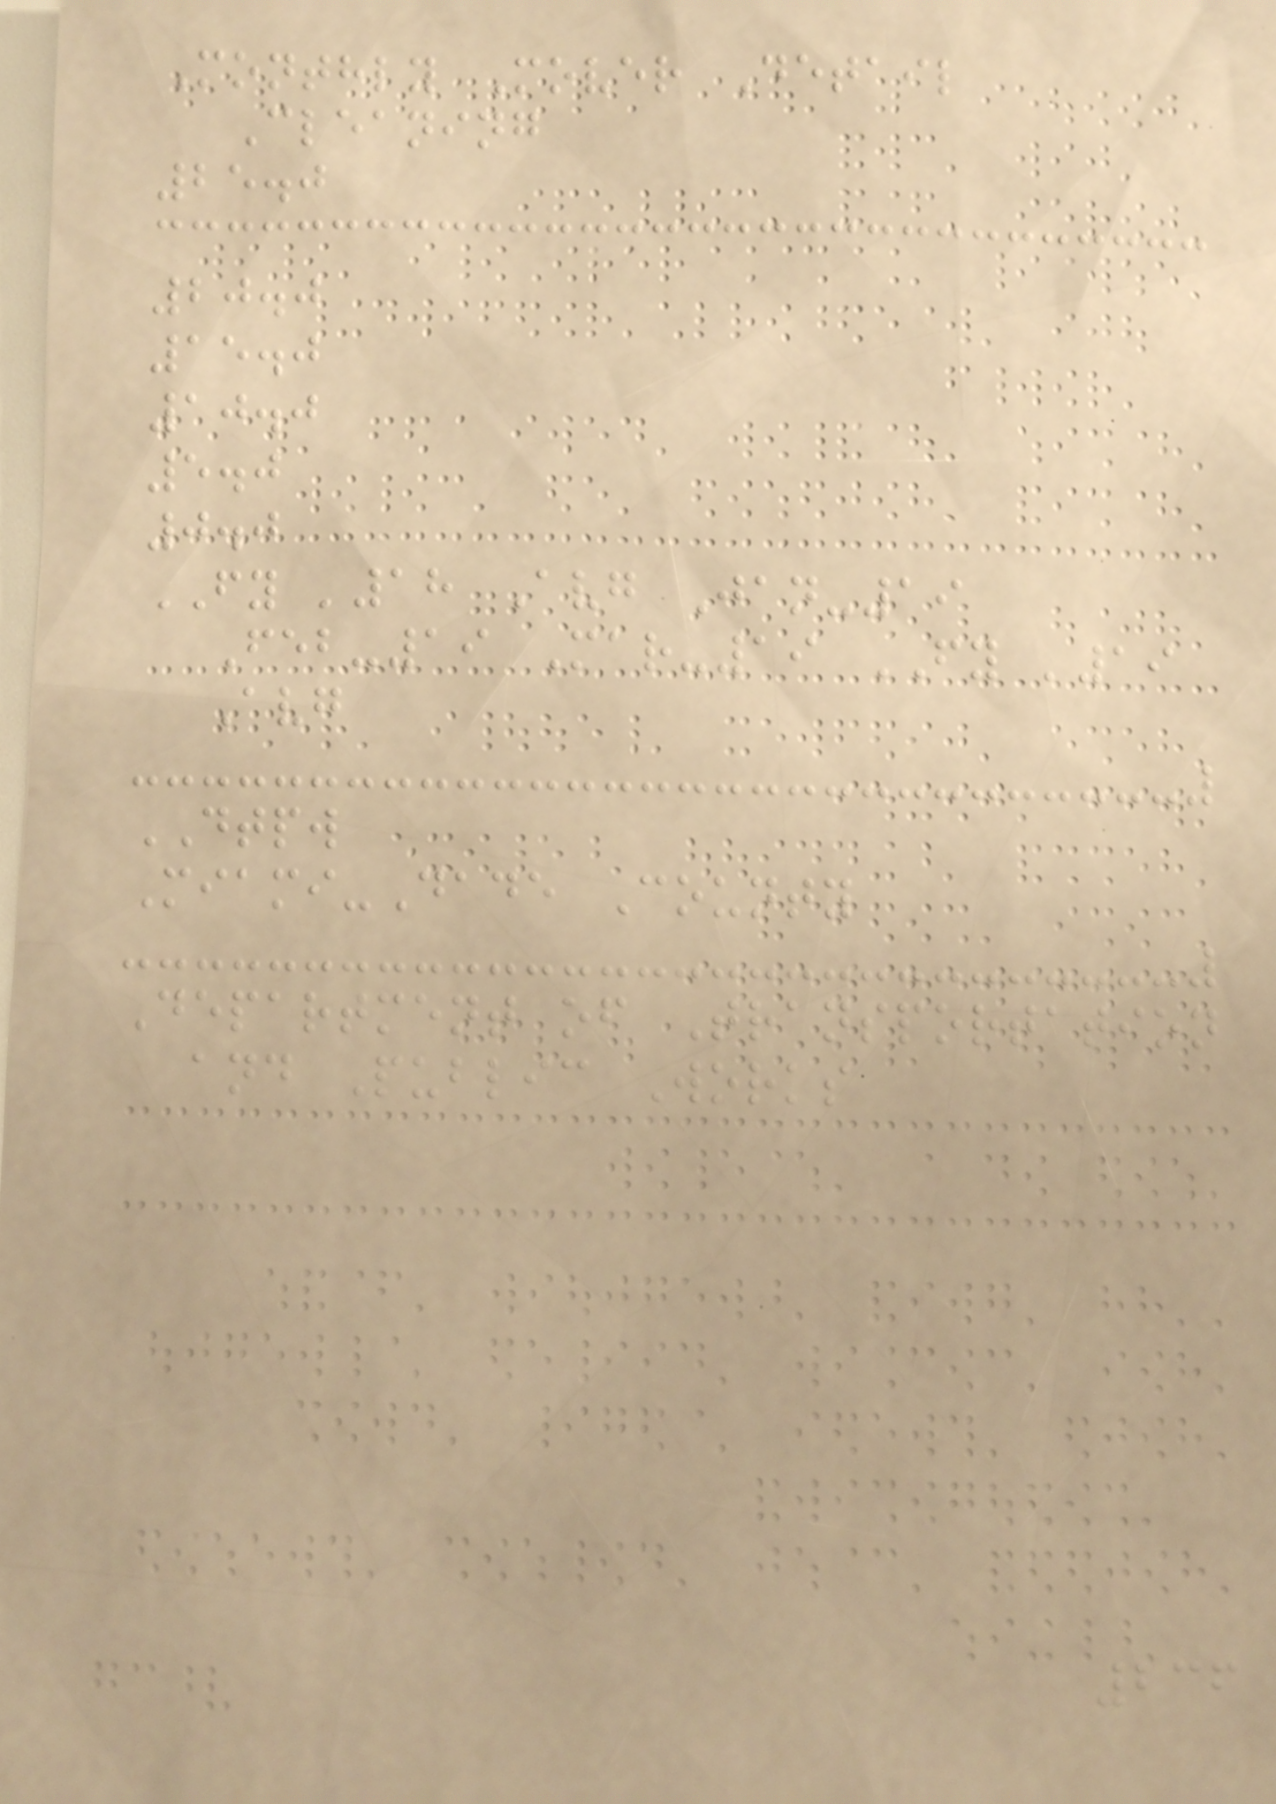Monthly Mover Detail
Cleaning
25.0
20.0
15.0
10.0
5.0
0.0
FY '18 Avg Jan-19
Feb-19 Mar-19 FY '19
Avg
DTPW
Miami-Dade County
Department of Transportation
and Public Works
236
